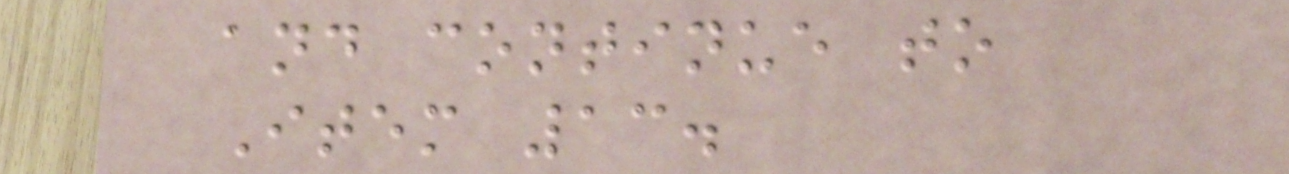and continue to
Item 13.
